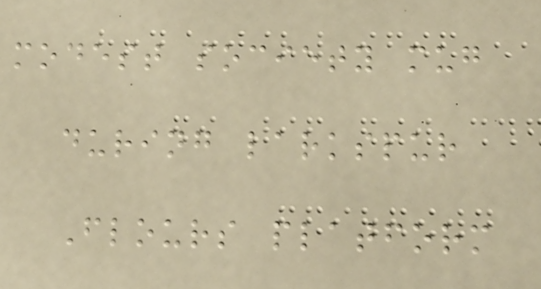modest society mug
during larkspur
Flours platform
